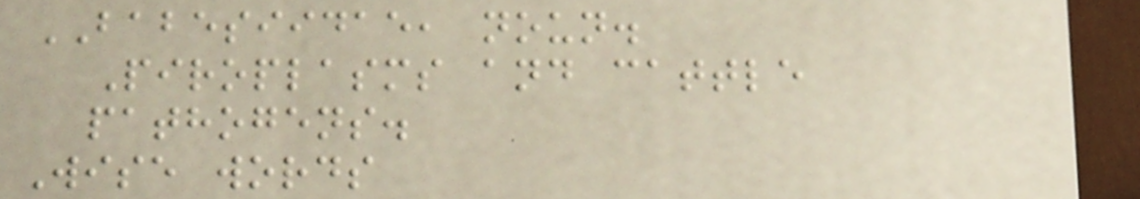BABESIIDAE, noun.
Piroplasms and cattle
pathogens.
Wise words
